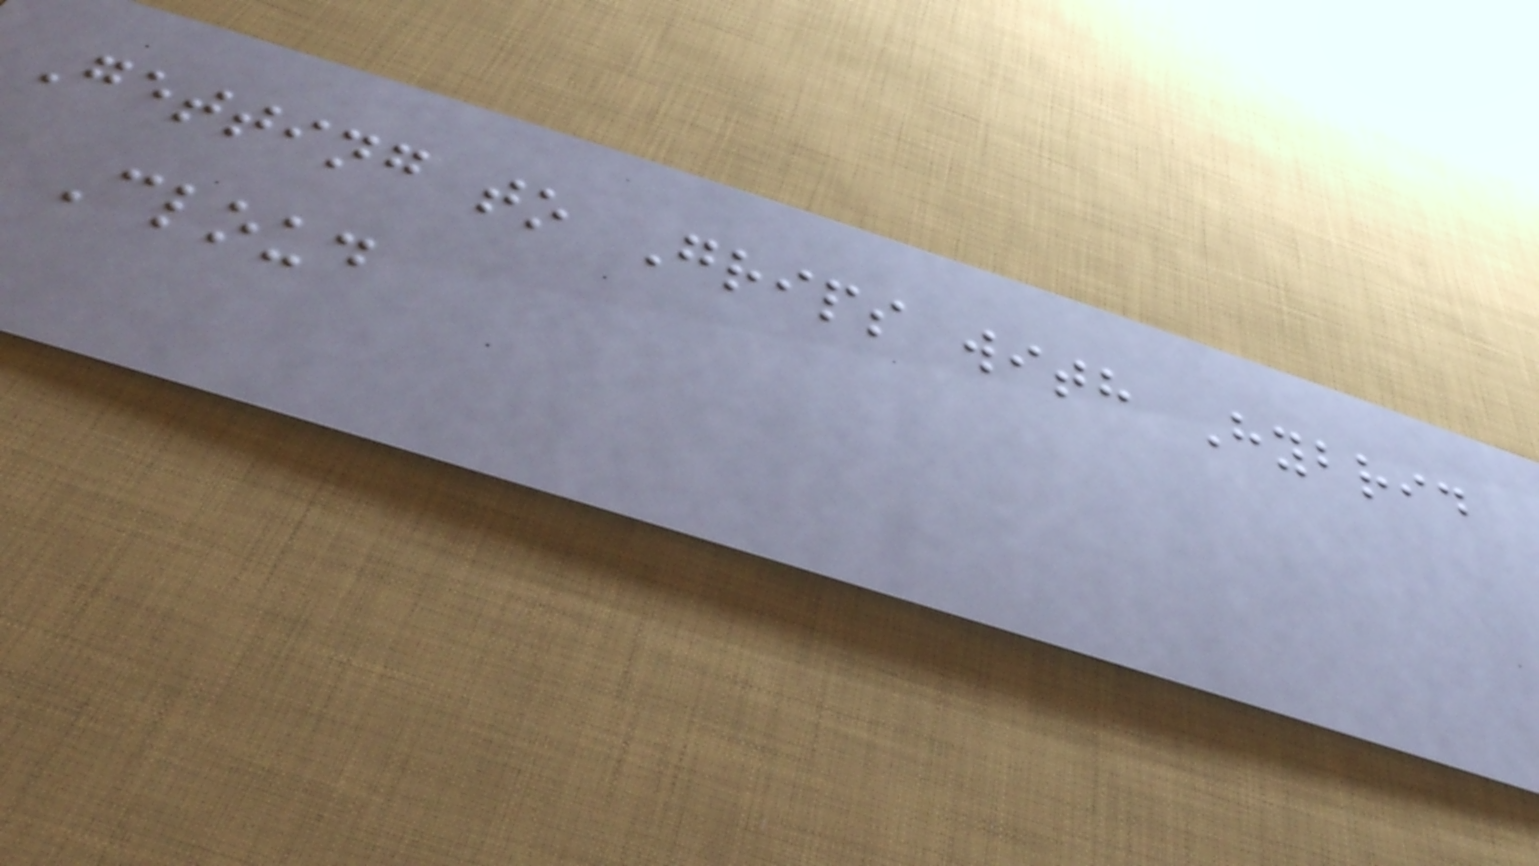Getting to Grips with Hybrid
Cloud
